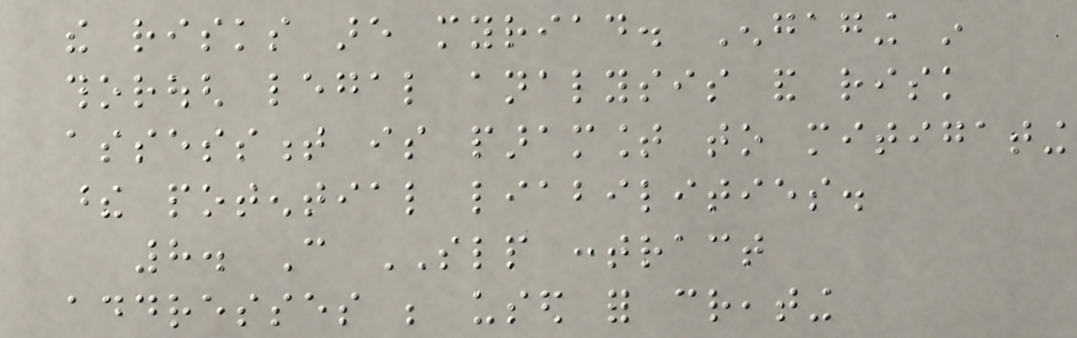the risks are myriad. Engaging in
thorough legal analysis and risk
assessment is paramount to mitigating
these potential liabilities.
8. Can SLP contract
addresses be used for creating
